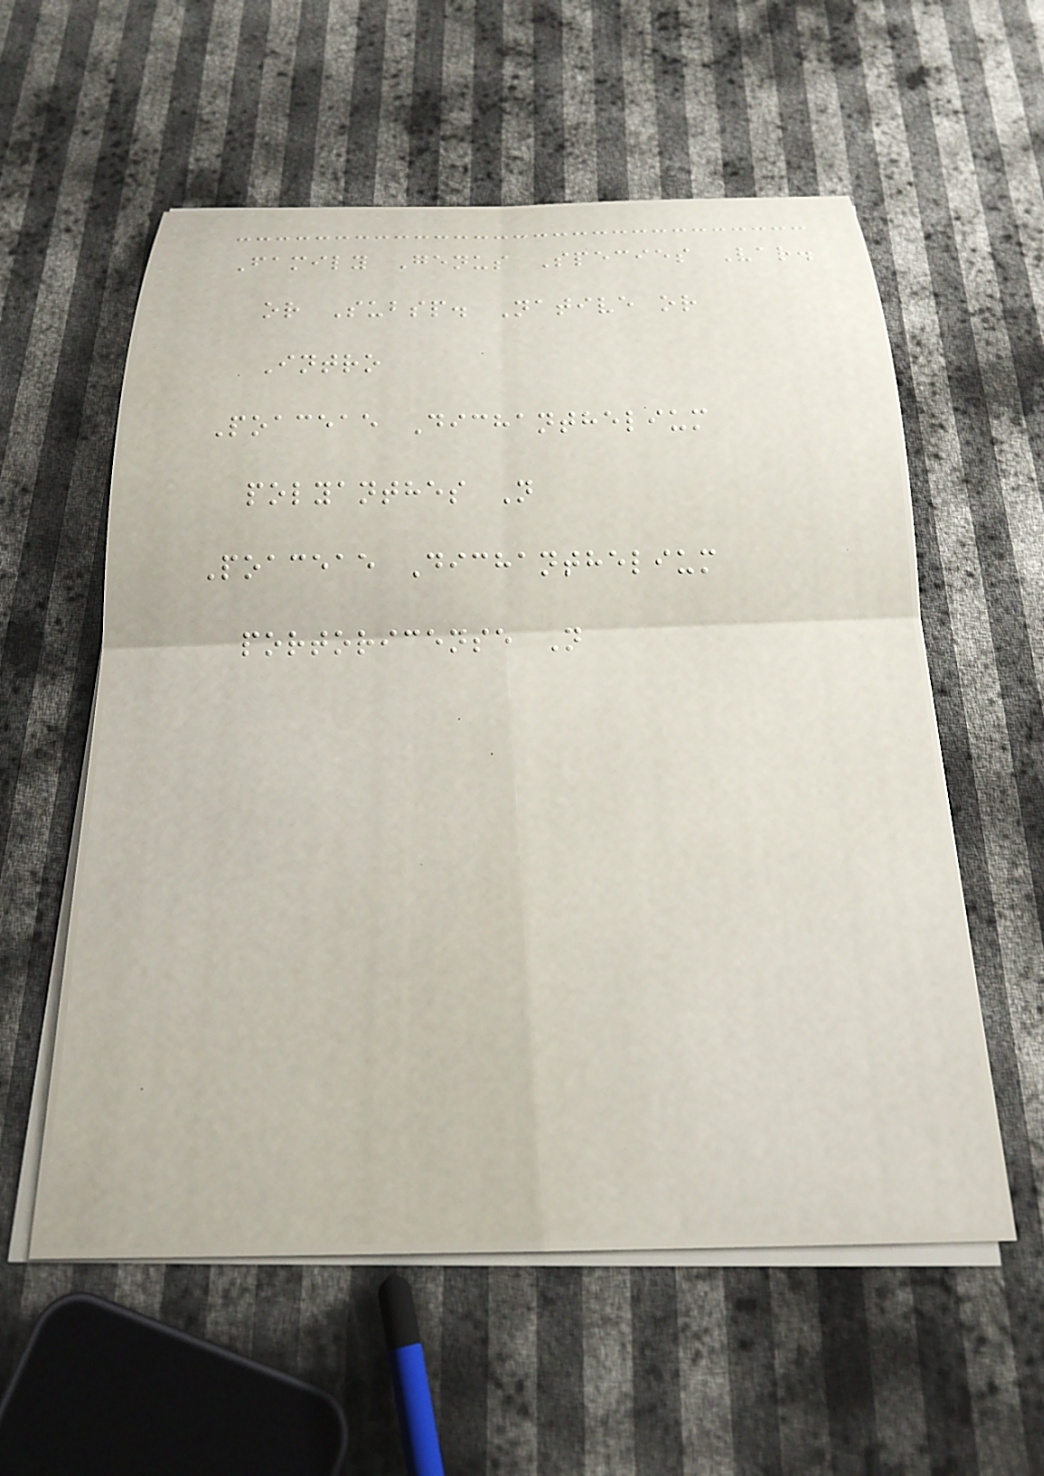Family Genus Species Var.
or Subsp. Native or
Intro
Poaceae Dichanthelium
polyanthes N
Poaceae Dichanthelium
portoricense N
